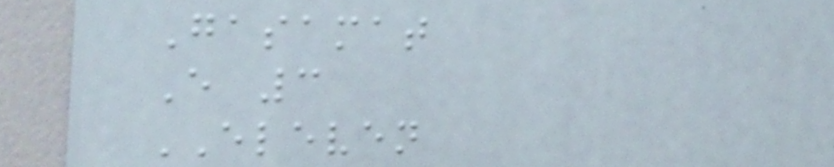Gasamat
E 3
ELEVEN
